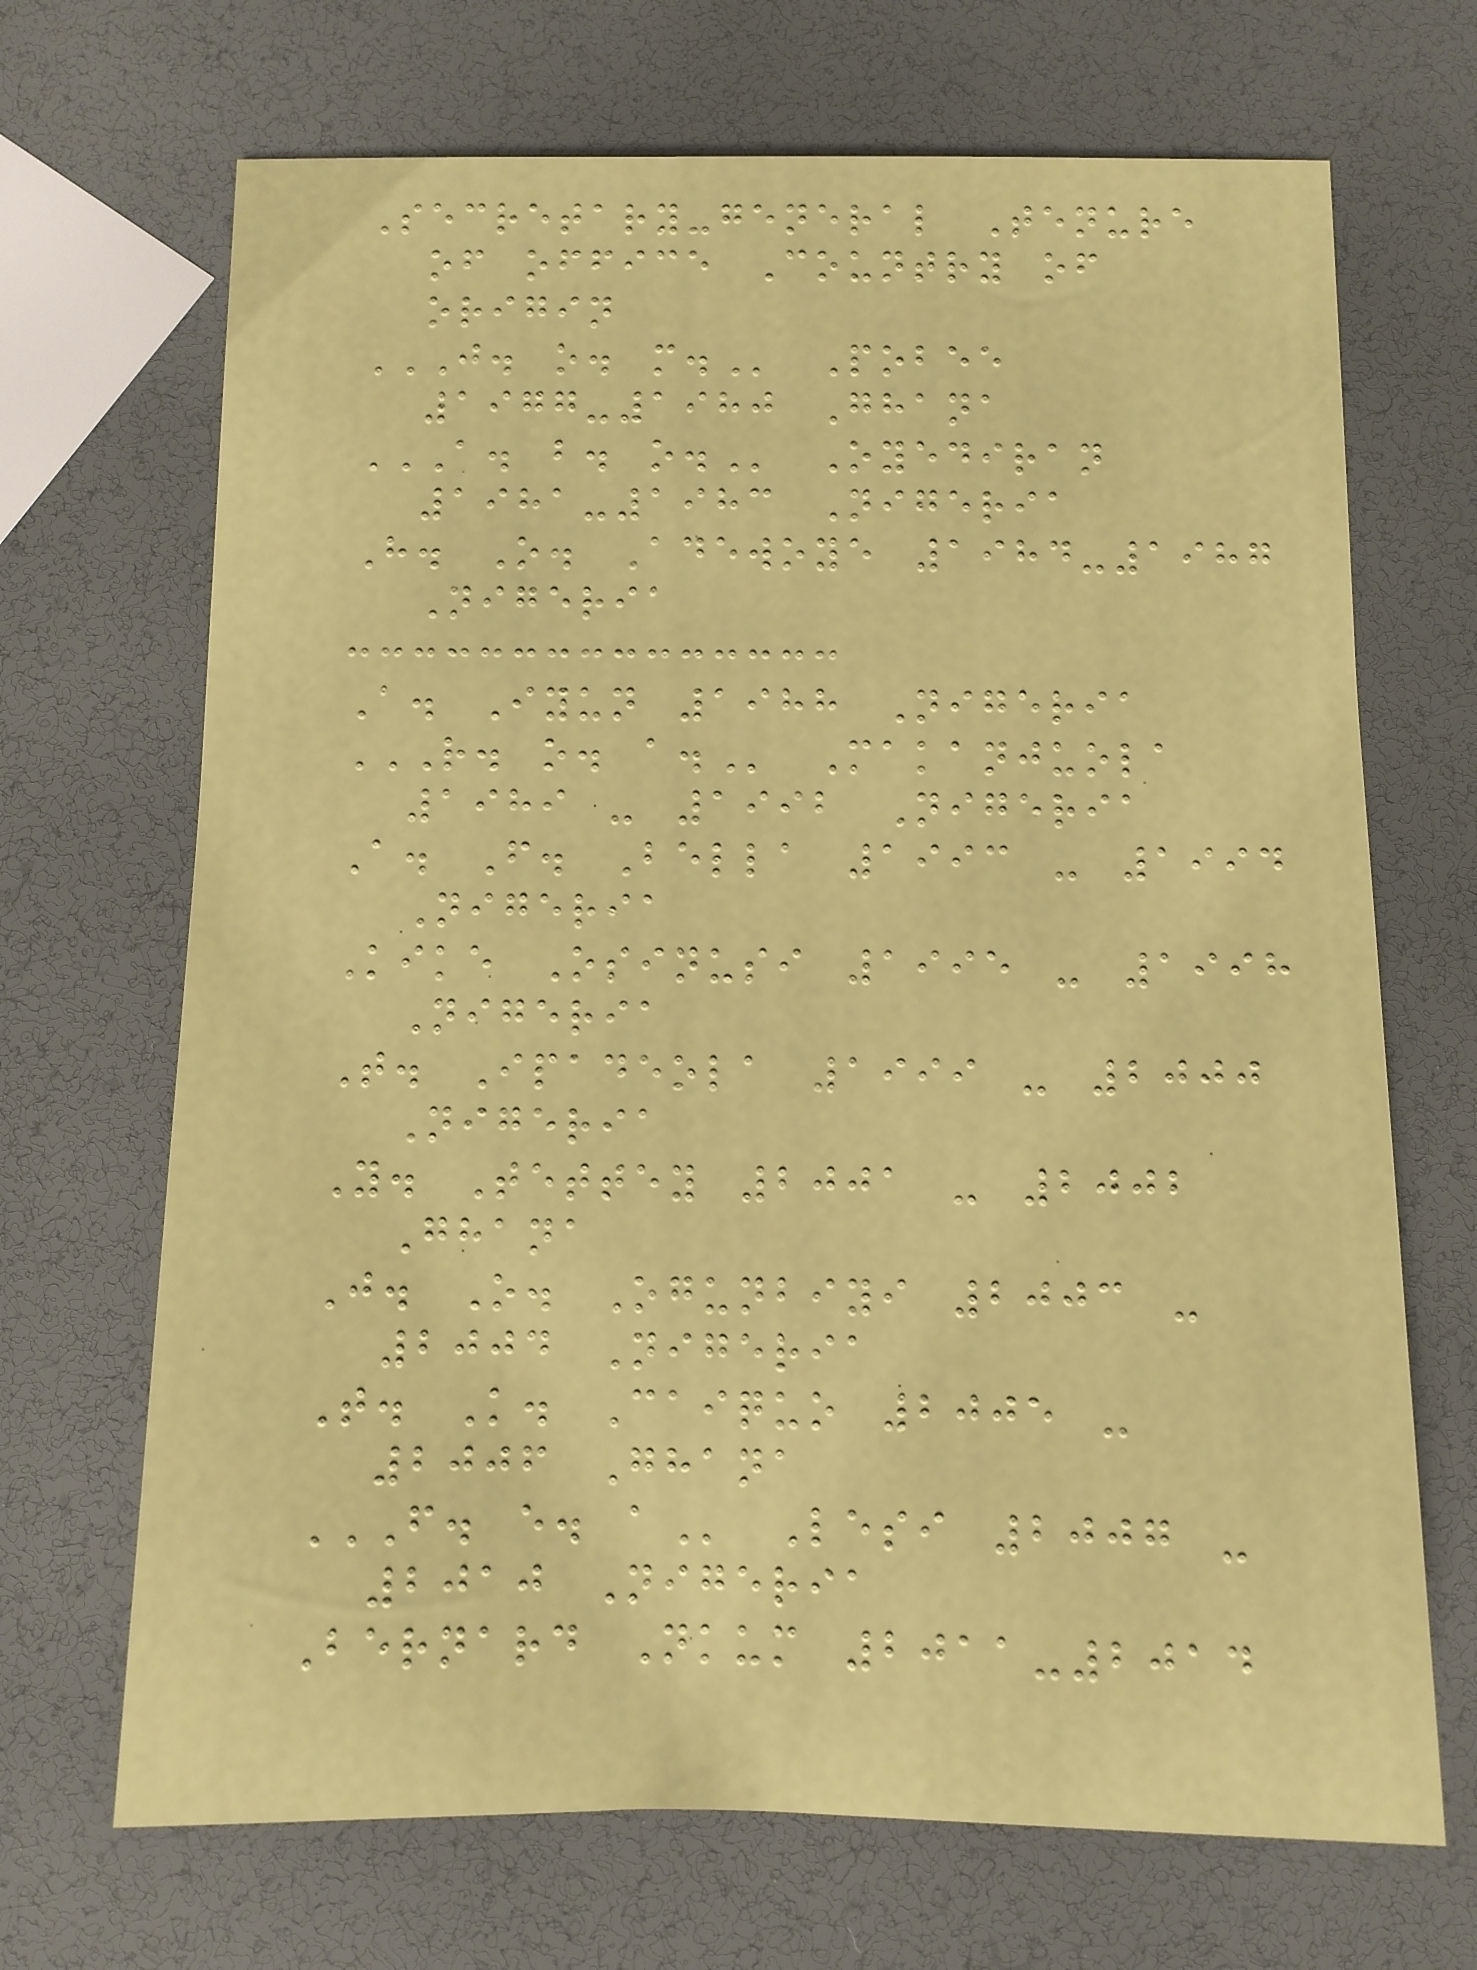Secretary-general Tenure
of office Country of
origin
J. O. M. Pobee
1977-1980 Ghana
A. B. O. Oyediran
1981-1983 Nigeria
H. O. Adewoye 1984-1987
Nigeria
A. Iyun 1988 Nigeria
R. O. A. Makanjuola
1989 - 1992 Nigeria
A. F. Bella 1993 - 1994
Nigeria
Kike Osinusi 1995 - 1998
Nigeria
T. Ipadeola 1999 - 2000
Nigeria
Y. Tettey 2001 - 2002
Ghana
J. O. Ogunbiyi 2003 -
2004 Nigeria
T. K. Caiquo 2005 -
2006 Ghana
F. E. A Lesi 2007 -
2010 Nigeria
Bernard Nkum 2011-2014
